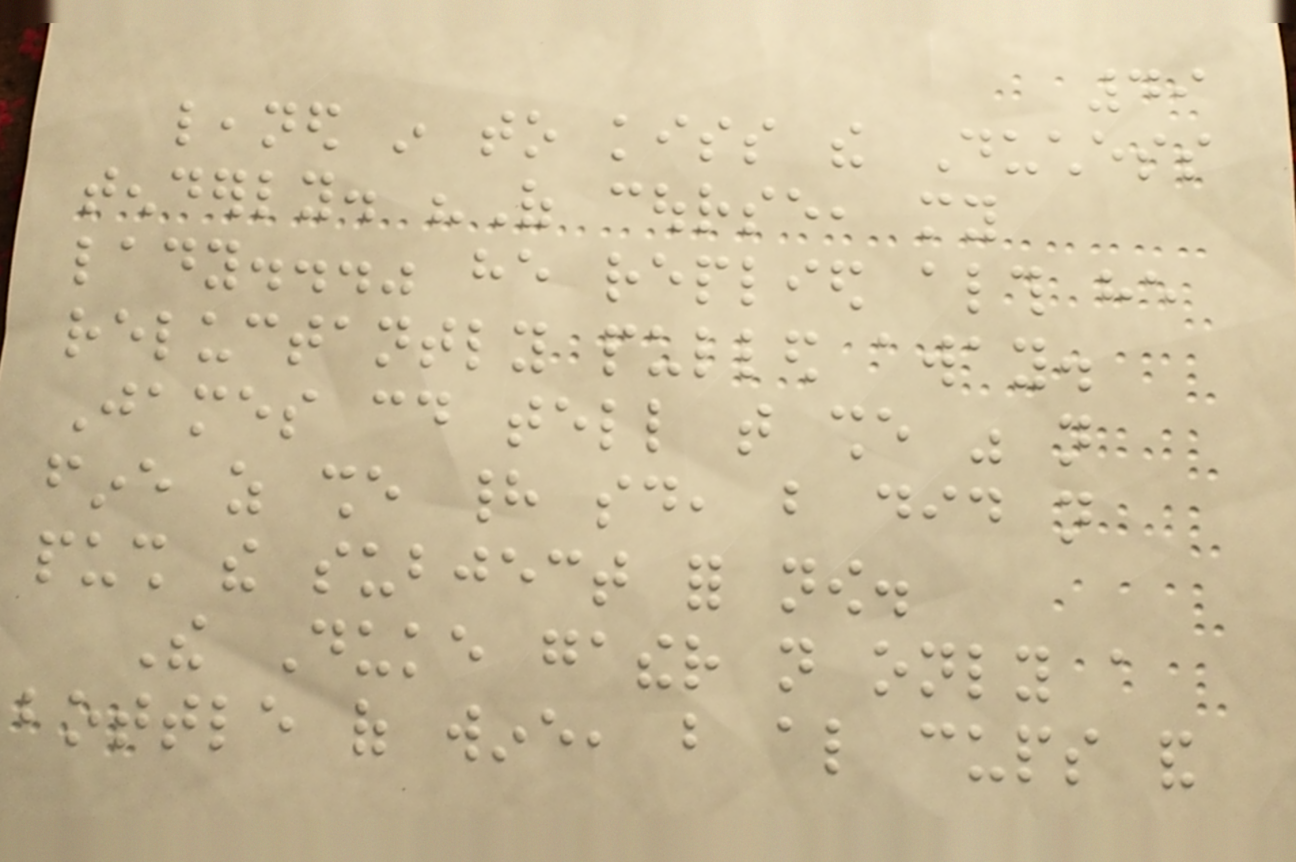49
leaned in to kiss the Duchess
tenderly. "Of course, my
lady..." he replied although he
reluctantly pulled away.
James could tell that she was not
fine as she had said, but did not
push the subject for now.
The Duke gather not only a
bottle of wine, but also cups and
